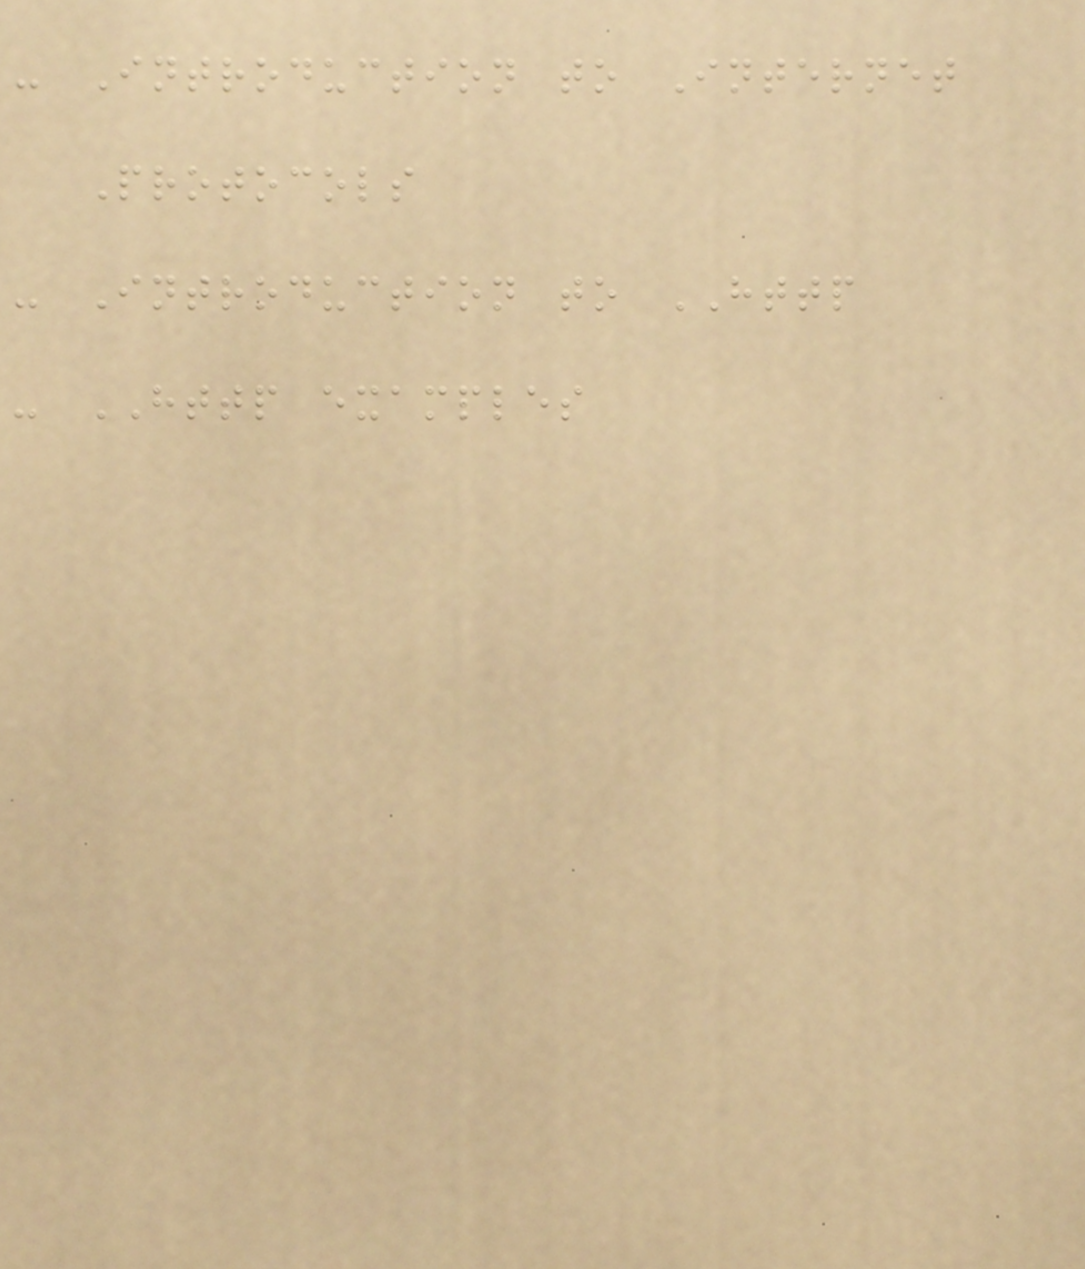- Introduction to Internet
Protocols
- Introduction to HTTP
- HTTP examples
